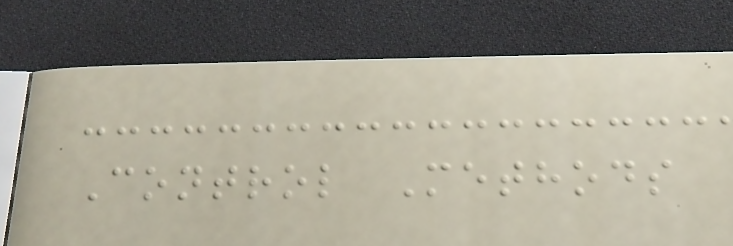Control Methods
